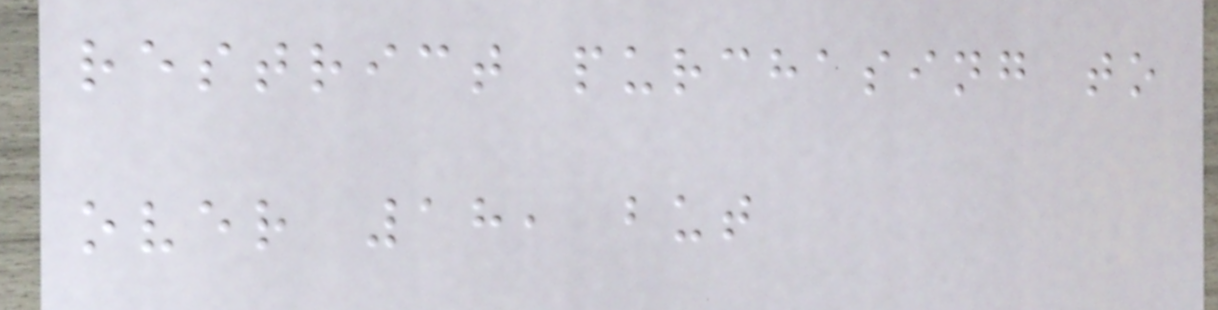restrict purchasing to
over 18, but
